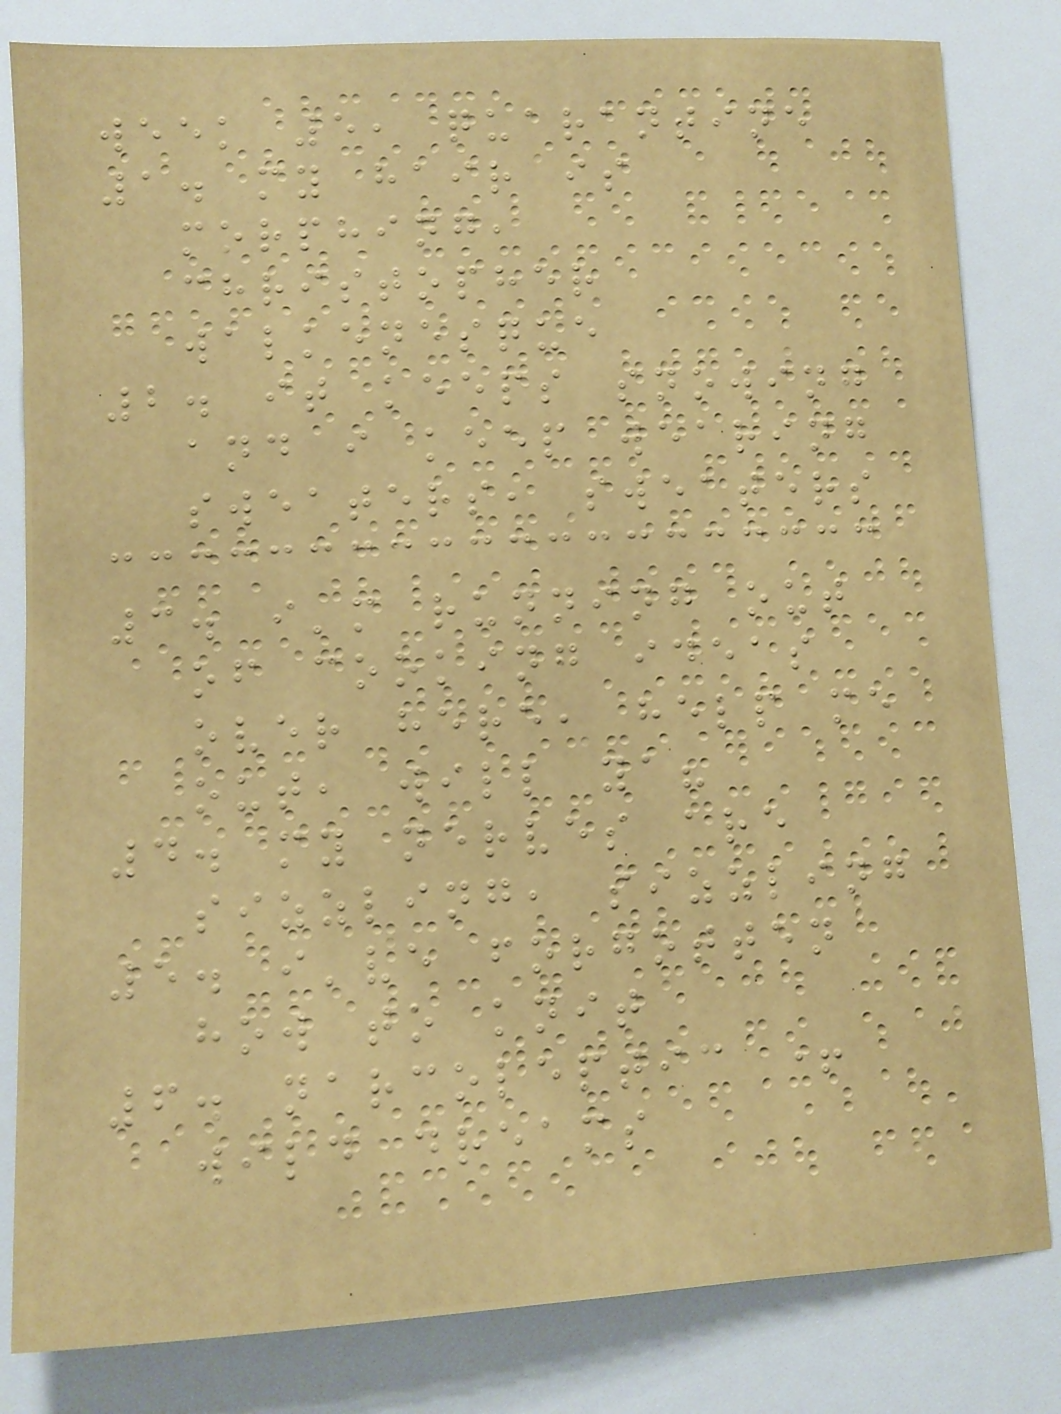week 5, quarantine
1. my hair is
morphing,
christopher
walkenesque
2. it keeps snowing
and i keep wearing
sweaters, sweaters
3. i'm running out
of cooking ideas
over here, help me
out, will ya?
4. my nerves are
sizzling, sizzling
5. i've forgotten
how to knit
6. narcoleptic +
wild dreams
